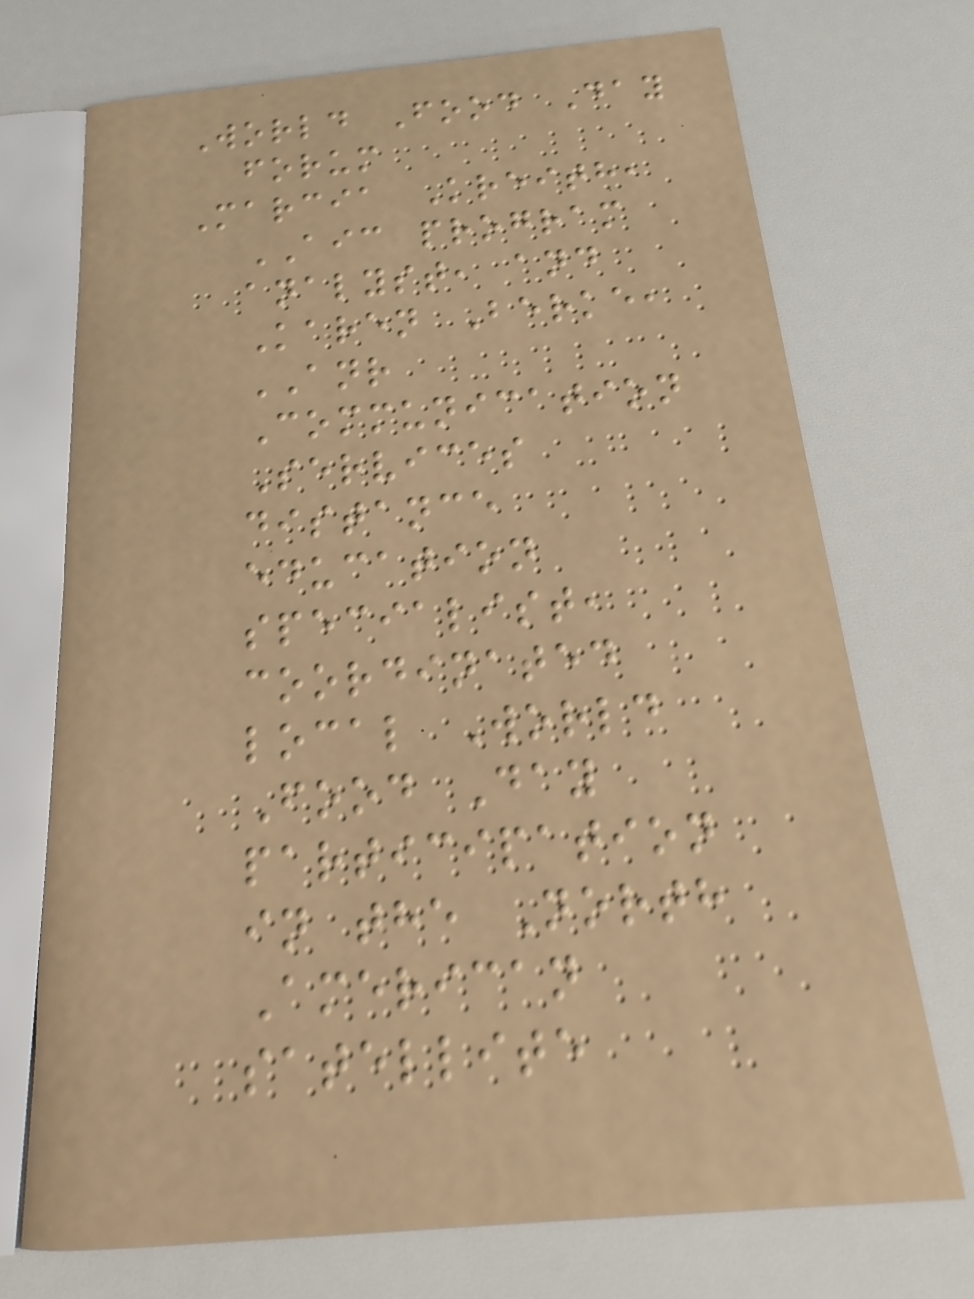World Food Day
forum
Marcia Kreith,
AIC program
analyst, and
Karen Berke,
ANR
Communication
Services
distance
education
specialist,
coordinated
local World
Food Day
participation
in the North
American
satellite
